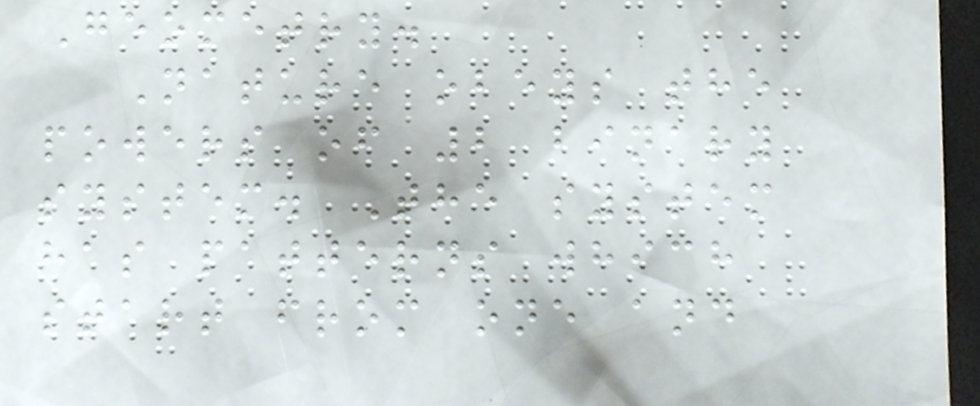Geometry.
Nature obeys the
powers of 2 binary
system. The system
has patterns which
start from one and
